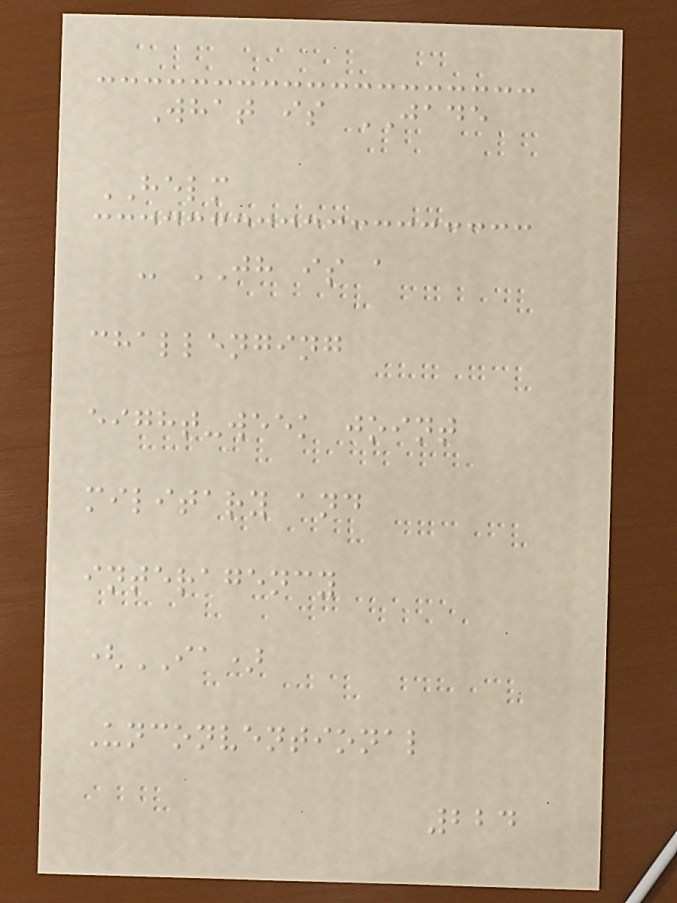What is JADE
HELM
- JH is a
challenging
eight-week joint
military and
interagency
(IA)
Unconventional
224
